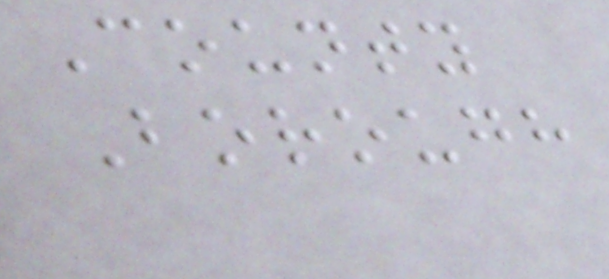County
Borough
